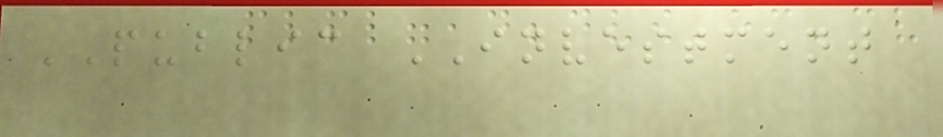PUBLIC INVESTMENT
